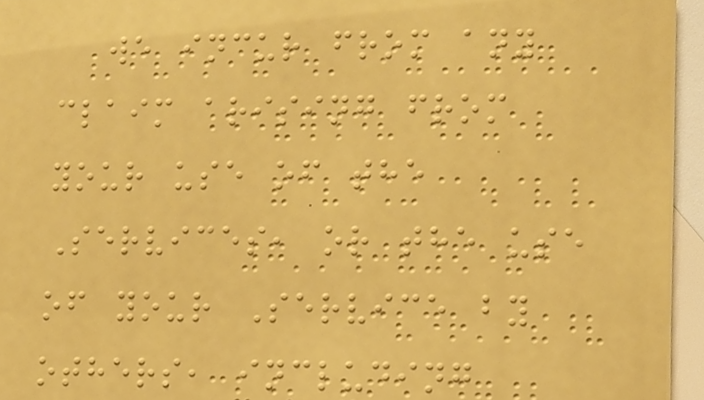we incur from any
claim arising from
your use of the
Services, or the use
of your Service by
others, including
